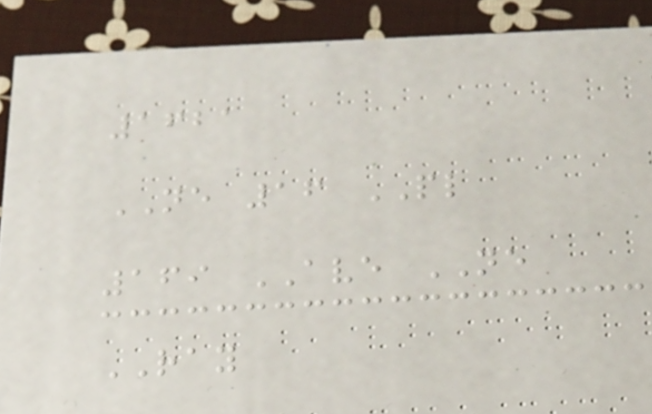1621
NE 16 PL
169 AVE NE
RAY
